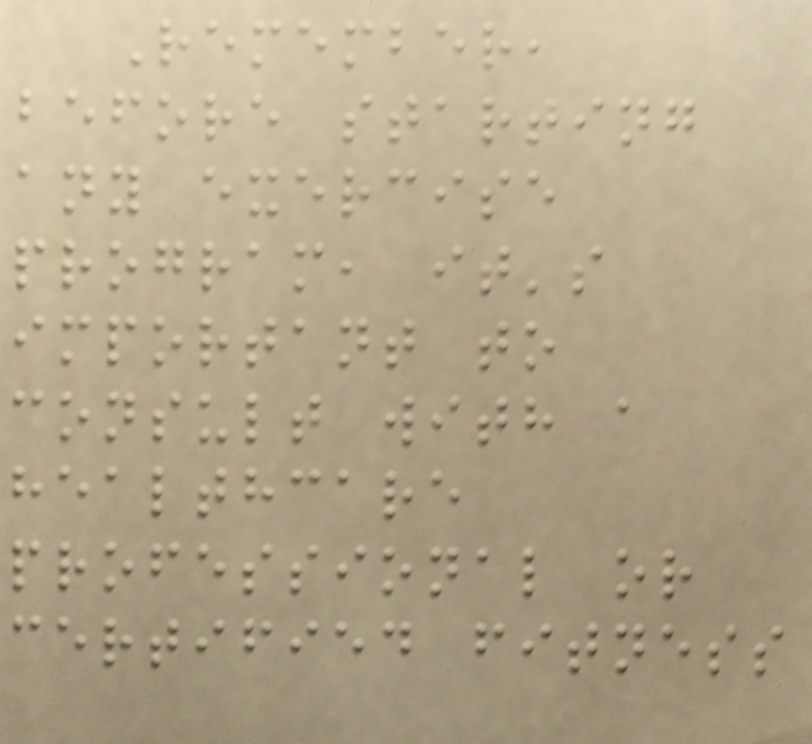Remember,
before starting
any exercise
program, it's
important to
consult with a
healthcare
professional or
certified fitness
